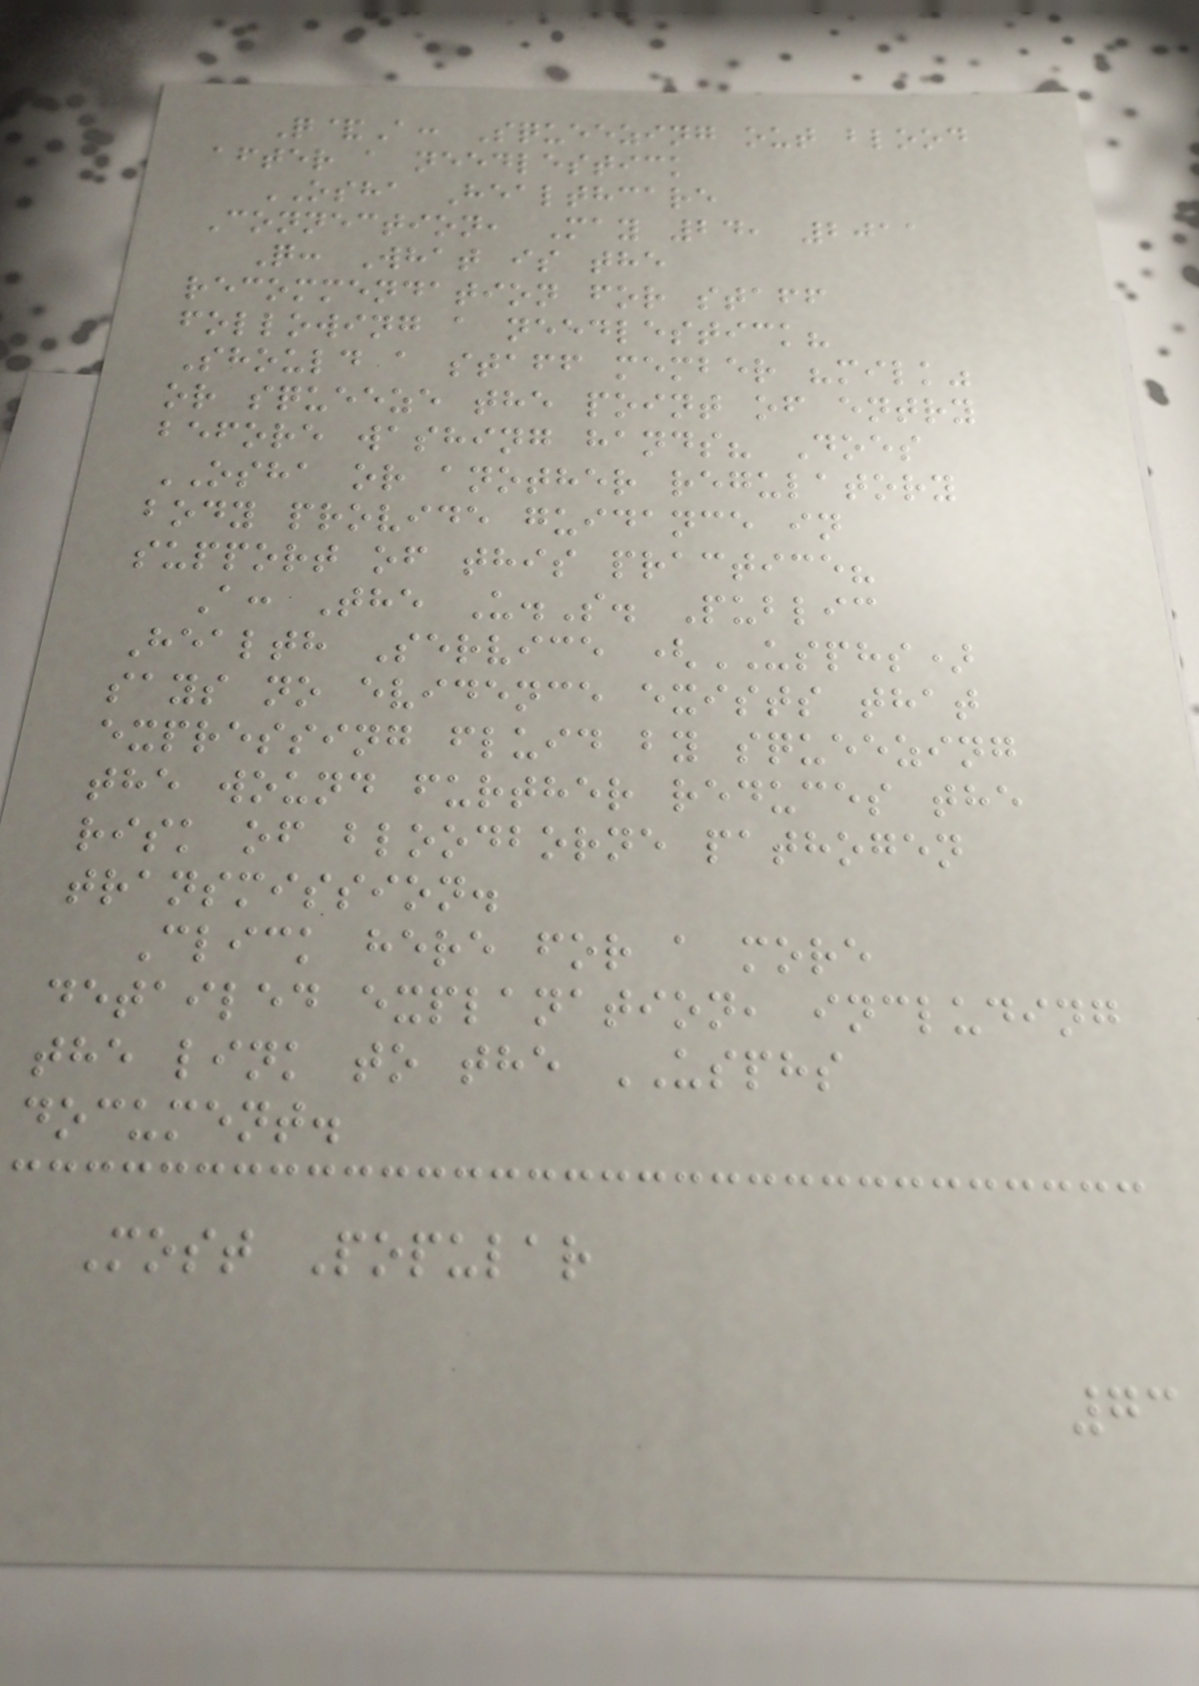Q&A: Squeezing out blood
after a needlestick
OSHA Healthcare
Connection, May 24, 2011
Q: What is the
recommendation for staff
following a needlestick?
Should a staff member "milk"
or squeeze the point of entry
before washing hands? Does
OSHA or another regulatory
body provide guidance in
support of this practice?
A: The U.S. Public
Health Service (USPHS)
says no evidence exists that
expressing fluid by squeezing
the wound further reduces the
risk of bloodborne pathogen
transmission.
Click here for a more
detailed explanation, including
the link to the USPHS
document.
Most Popular
73
